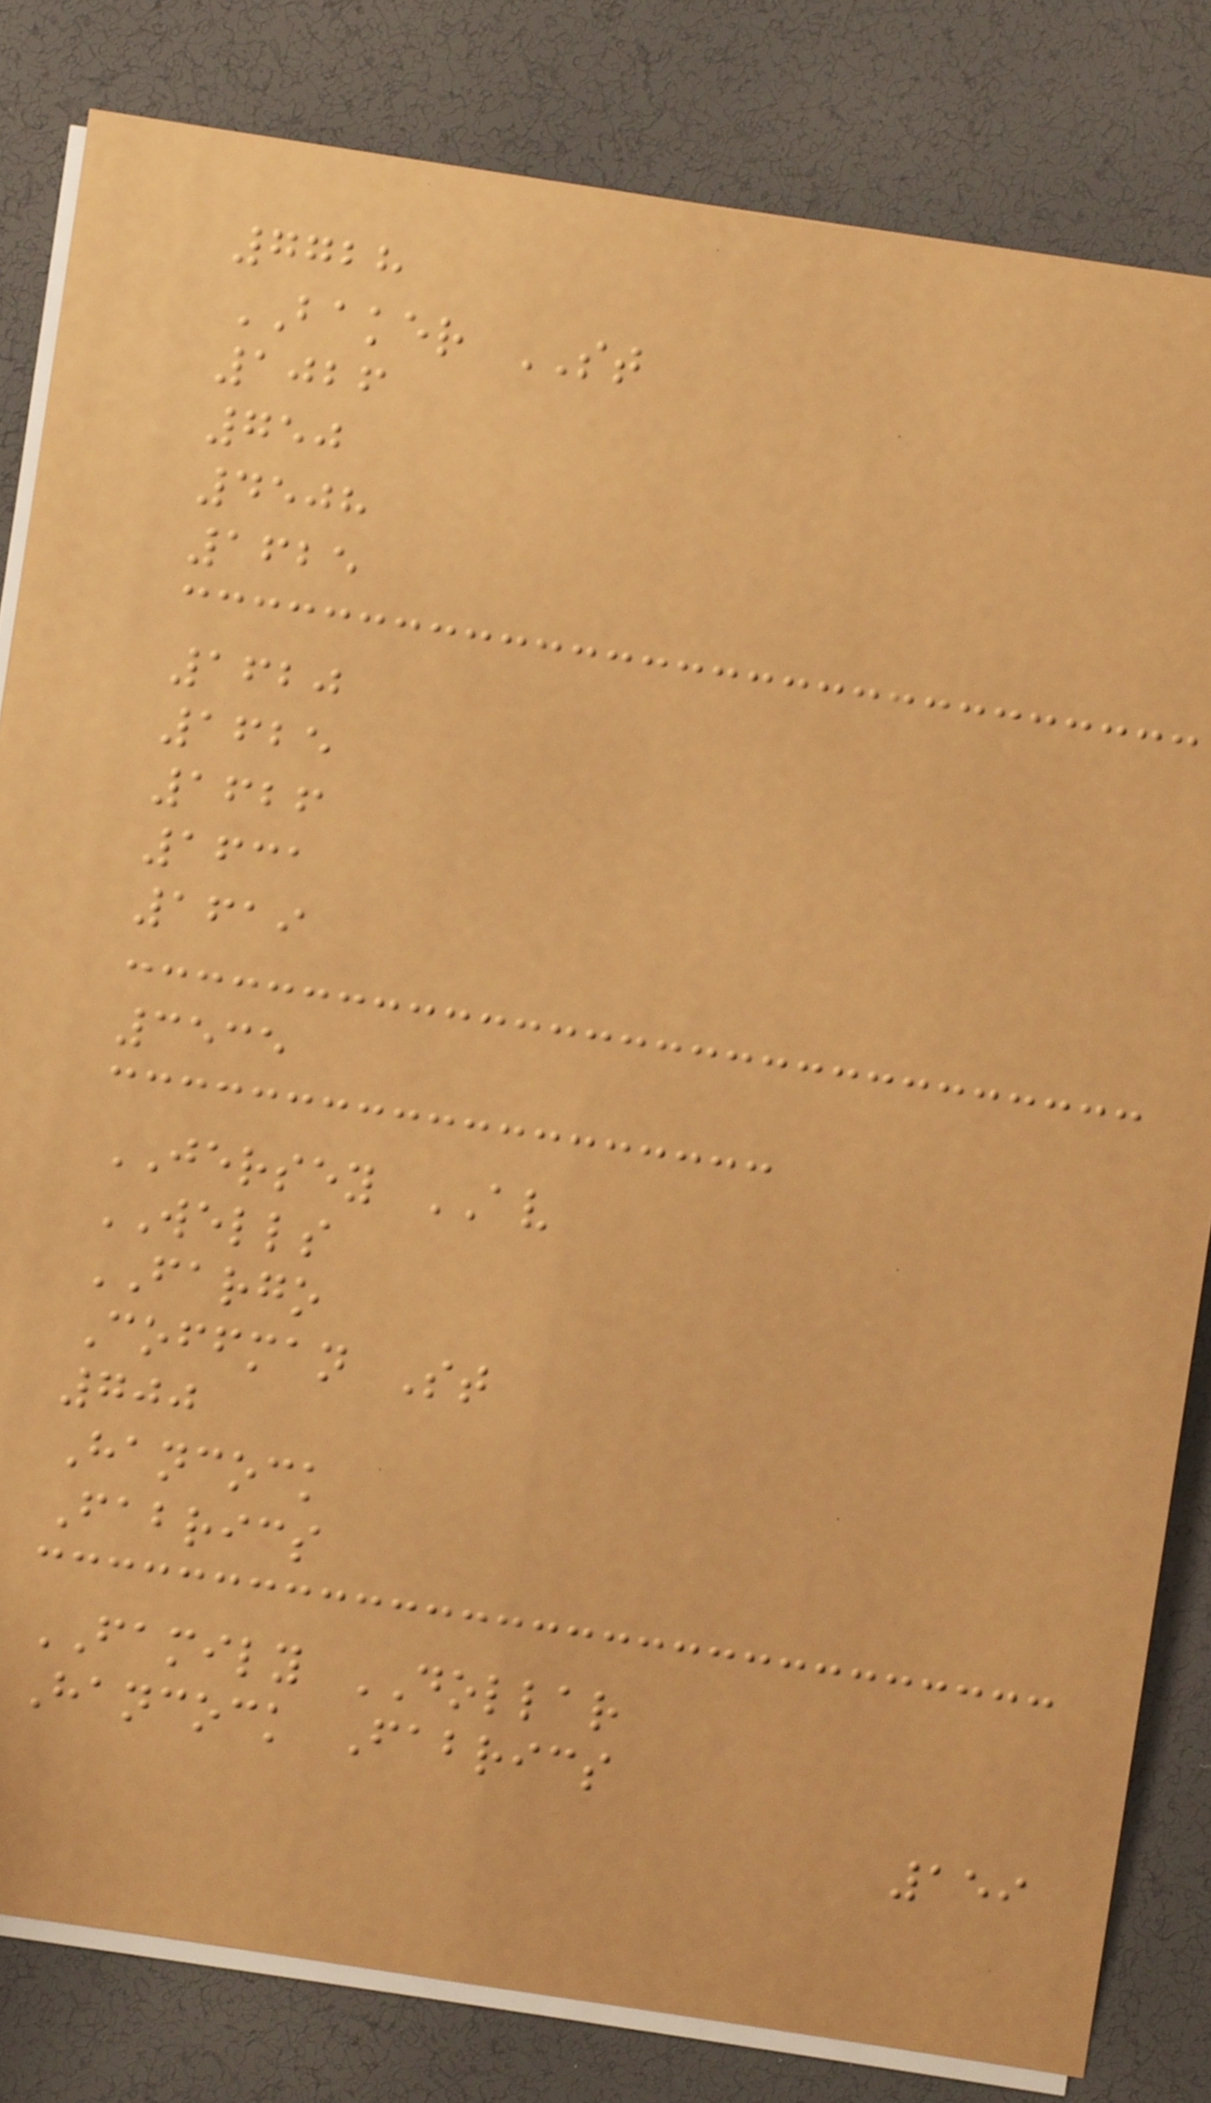7728
BAKER ST
1026
750
4508
1625
1620
1625
1626
1631
1619
3535
JERSEY AV
WELLS
FARGO
Coffman St
700
Hancock
Fabrics
FAMILY DOLLAR
Hancock Fabrics
159
